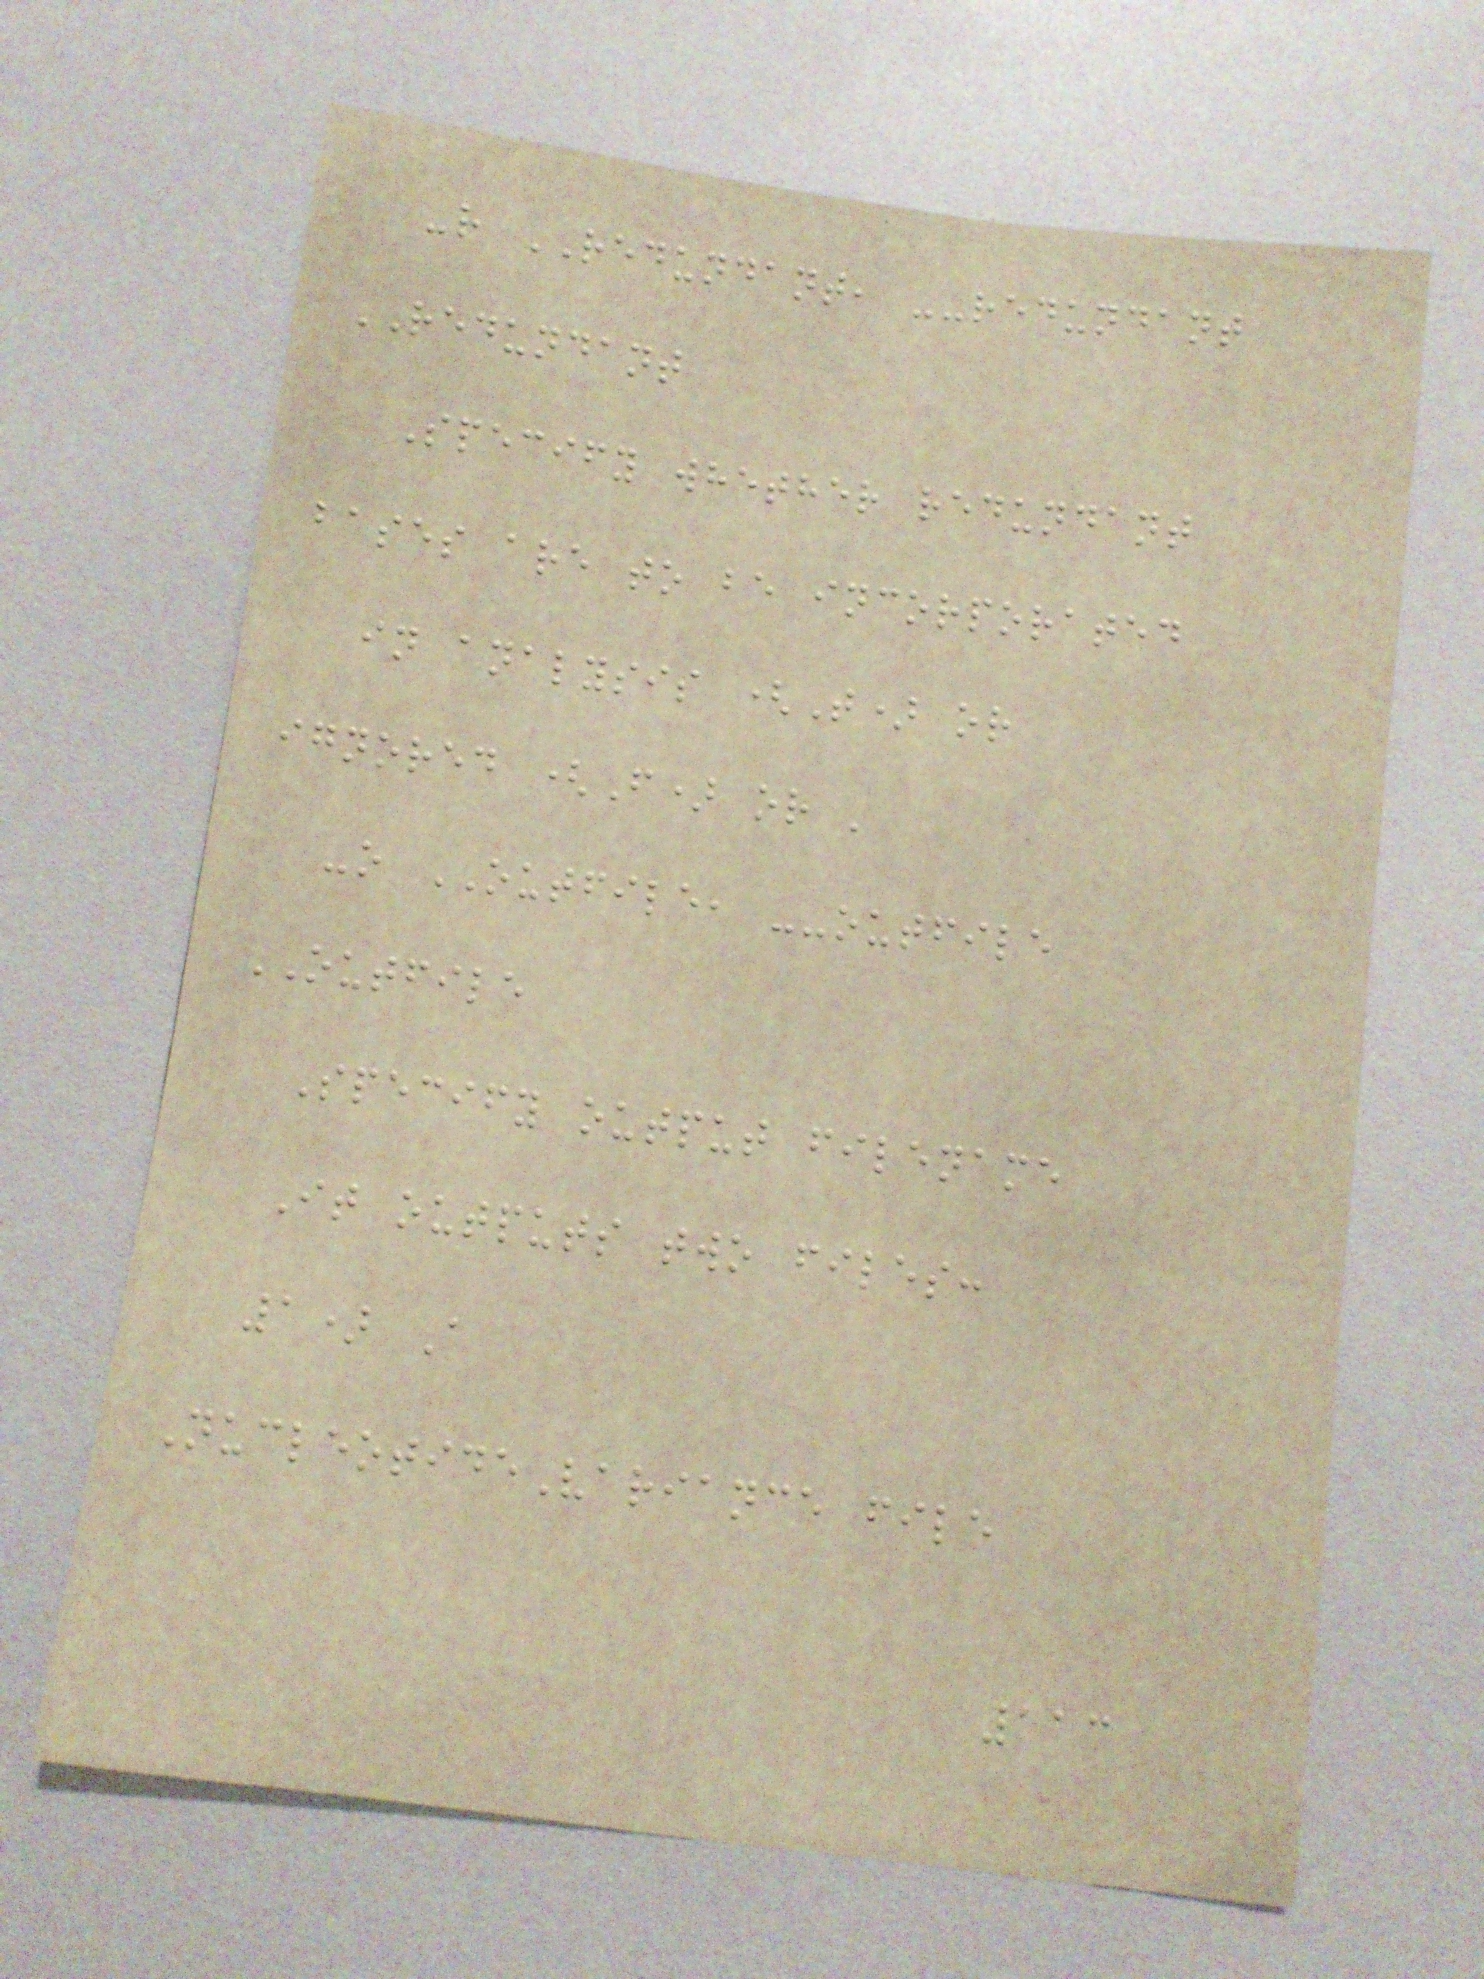-r REDUNDANT, --redundant
REDUNDANT
Specify whether redundant
bases are to be incorporated
in analysis (T) or
ignored (F) or '
-o OUTFILE, --outfile
OUTFILE
Specify output filename
It outputs two files:
1) A
NucleotideVariance file
113
